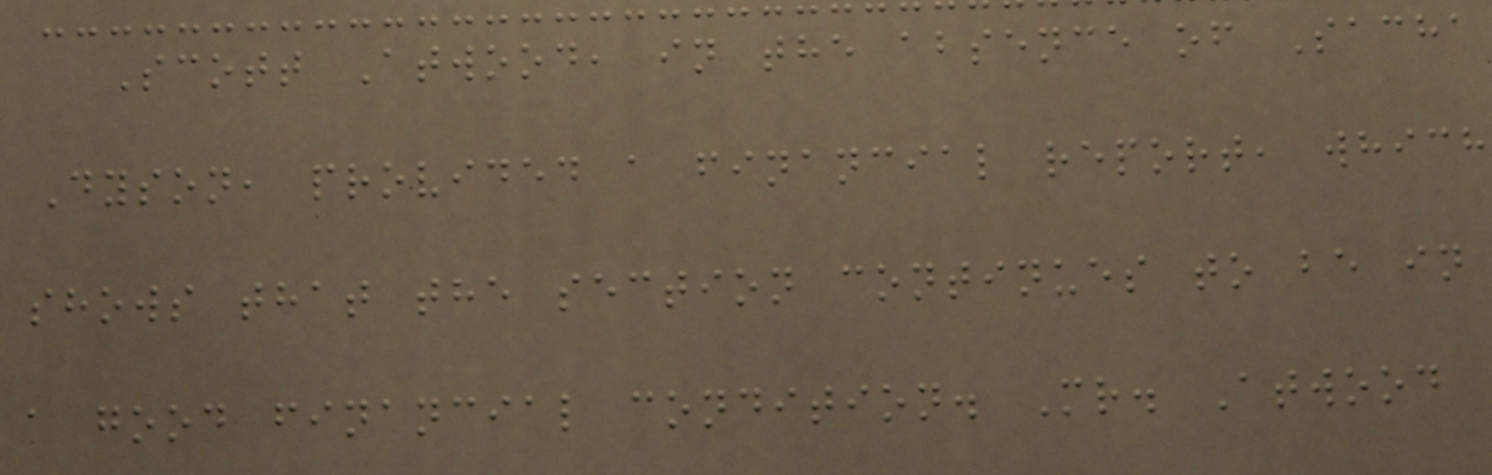Scott Atwood, in the absence of Sacha
Dyson, provided a financial report, which
shows that the section continues to be in
a good financial condition. Mr. Atwood
